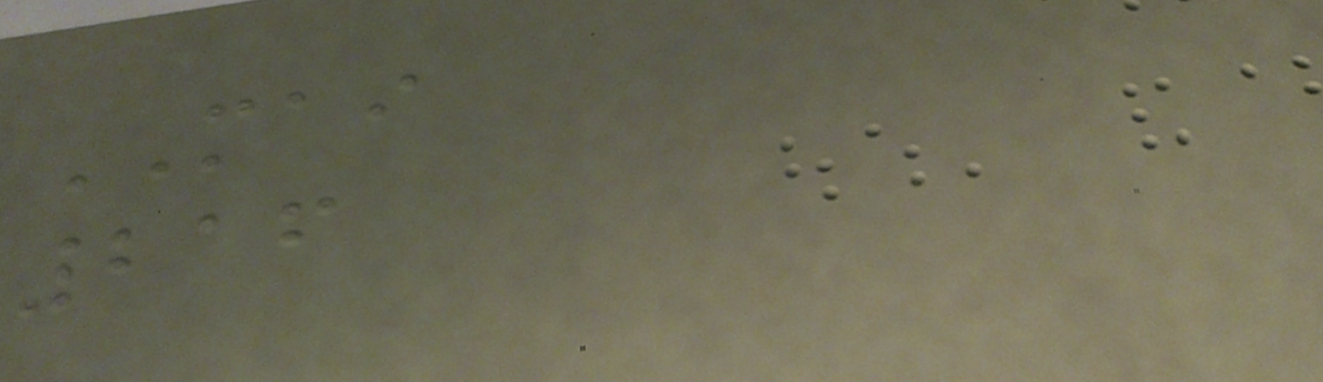MAI
216
